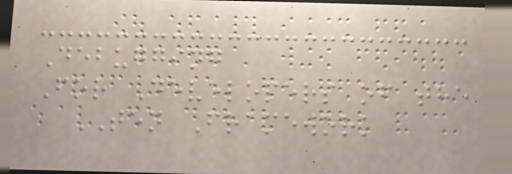Debugging
For Developers of the
TEN Framework
